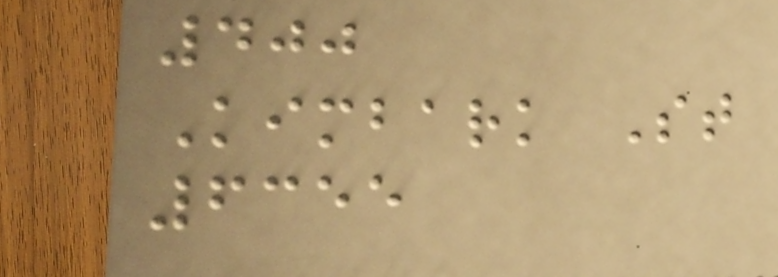400
Kimbark St
6355
